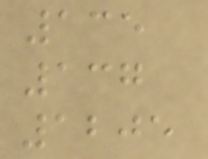135
137
1205
